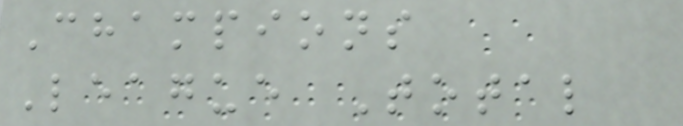Champions
League Total
